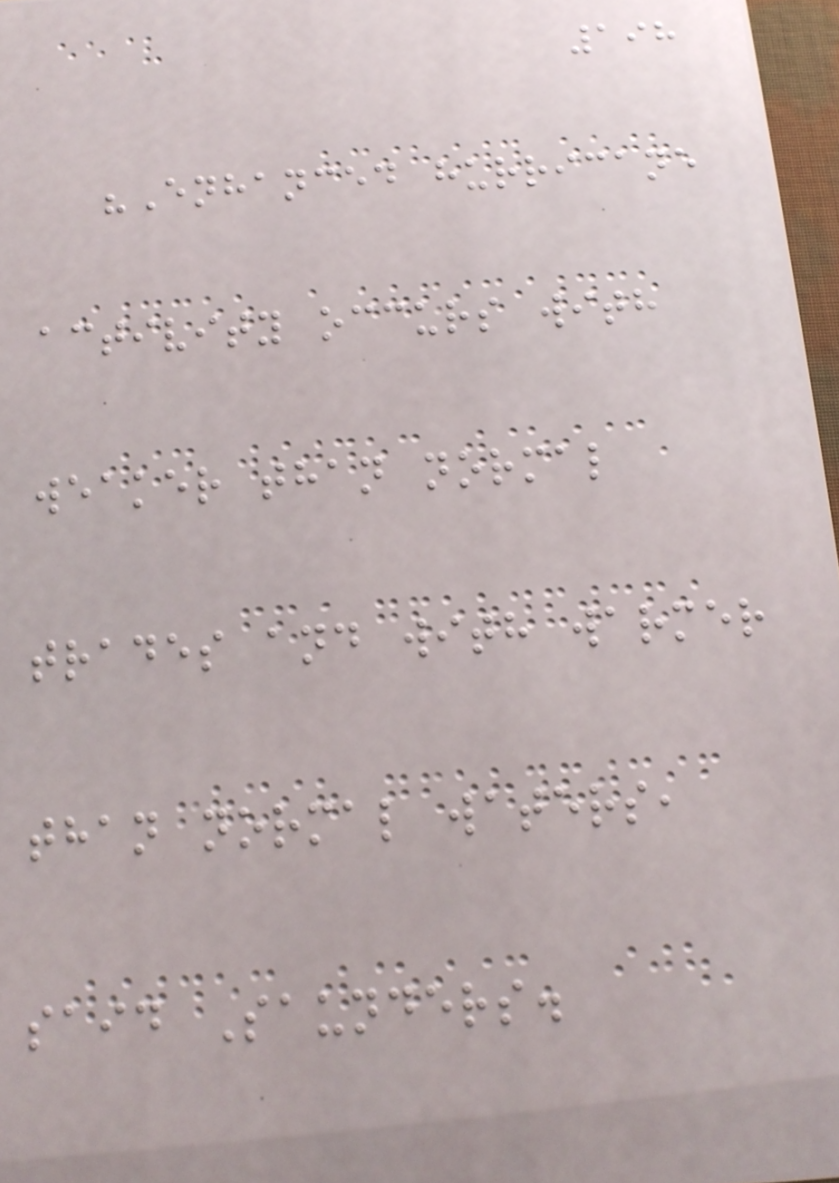198
"Enhanced hurricane
activity occurs with
weaker than normal
trades and with warmer
than normal waters,
said Saunders.
